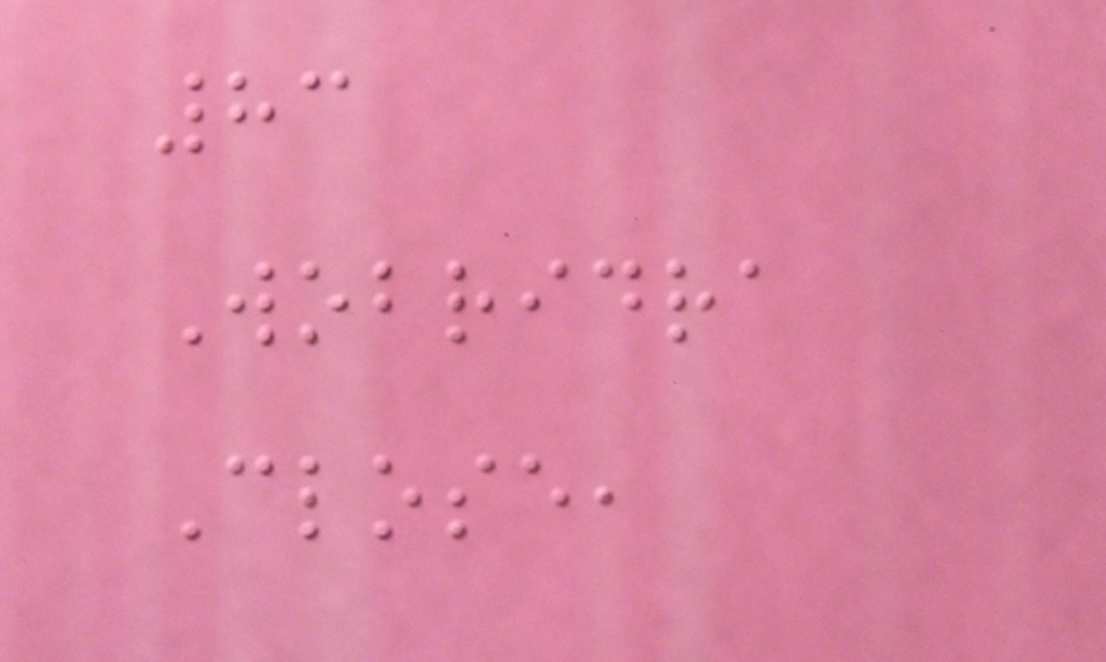83
Wobridra
Close,
